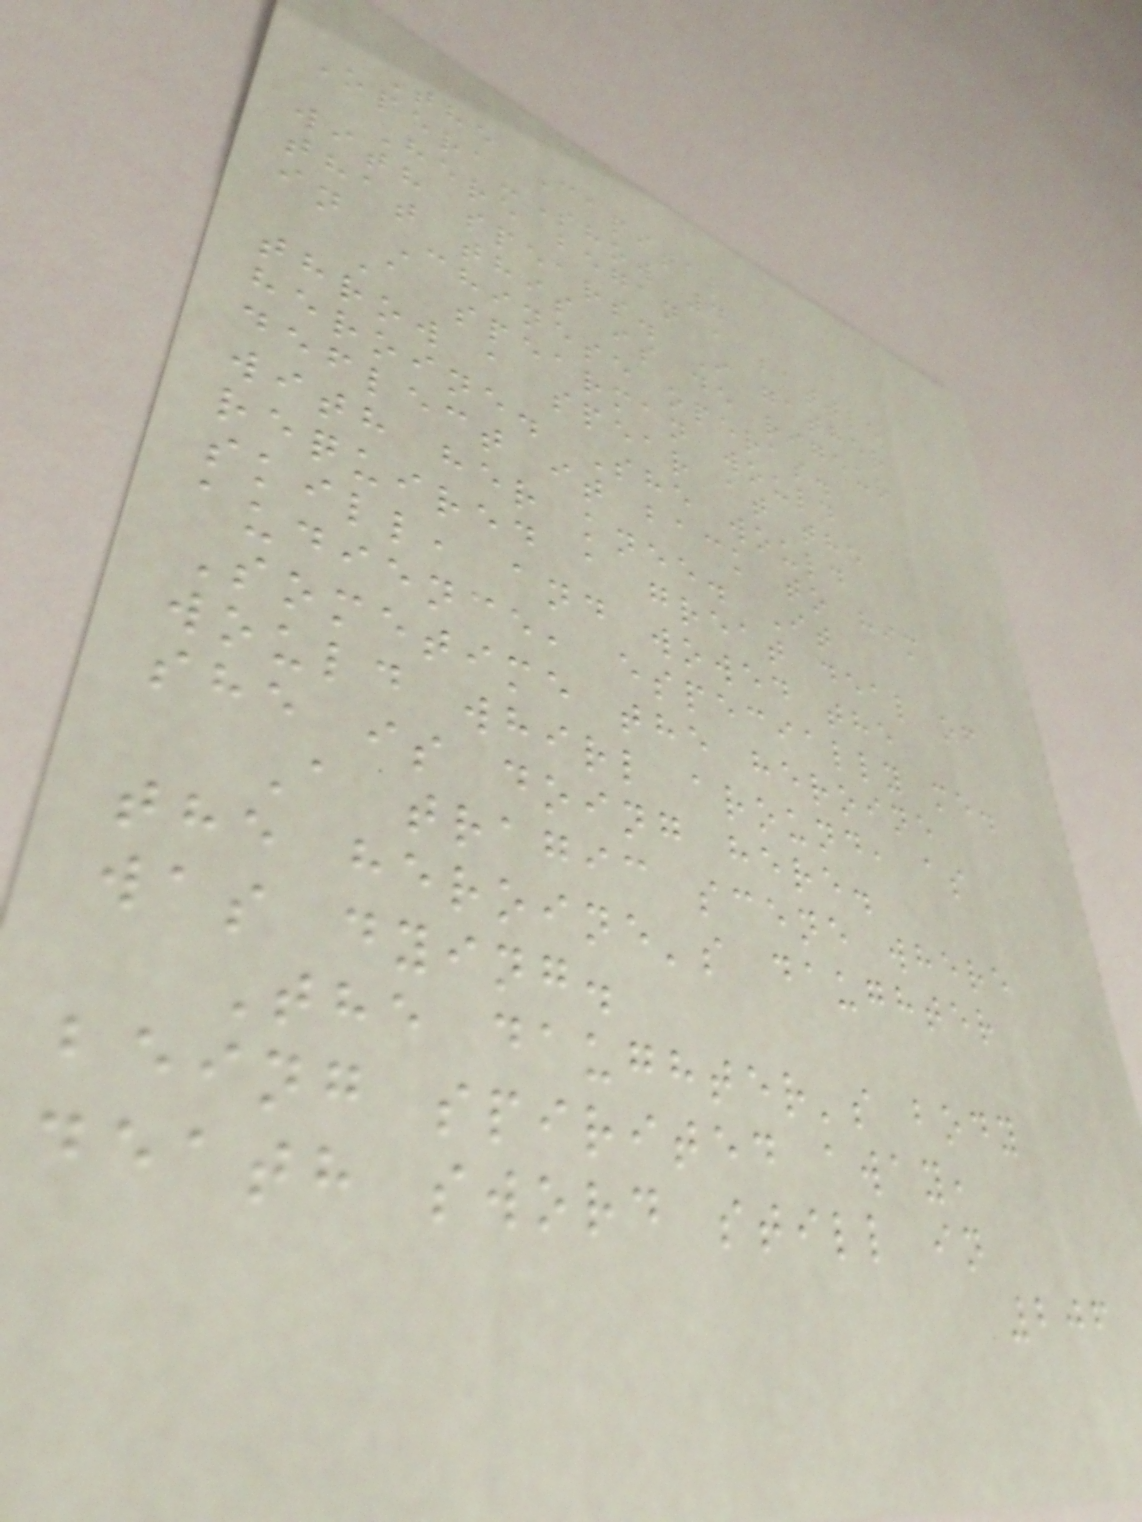The Capital
Opera-Show 4
Here began a battle
with spears. I gather
that this is de rigeur
in Chinese operas.
A spearman would
throw a spear at the
heroine. She would
deflect it back to him
with her knee. It
required a great deal of
skill, and wowed the
audience, especially me.
Sometime the heroine
would whirl around, as
she is doing here.
A tragic scene where
the heroine's daughter
was dying.
The daughter's body
being spirited away,
death sword still in
206
